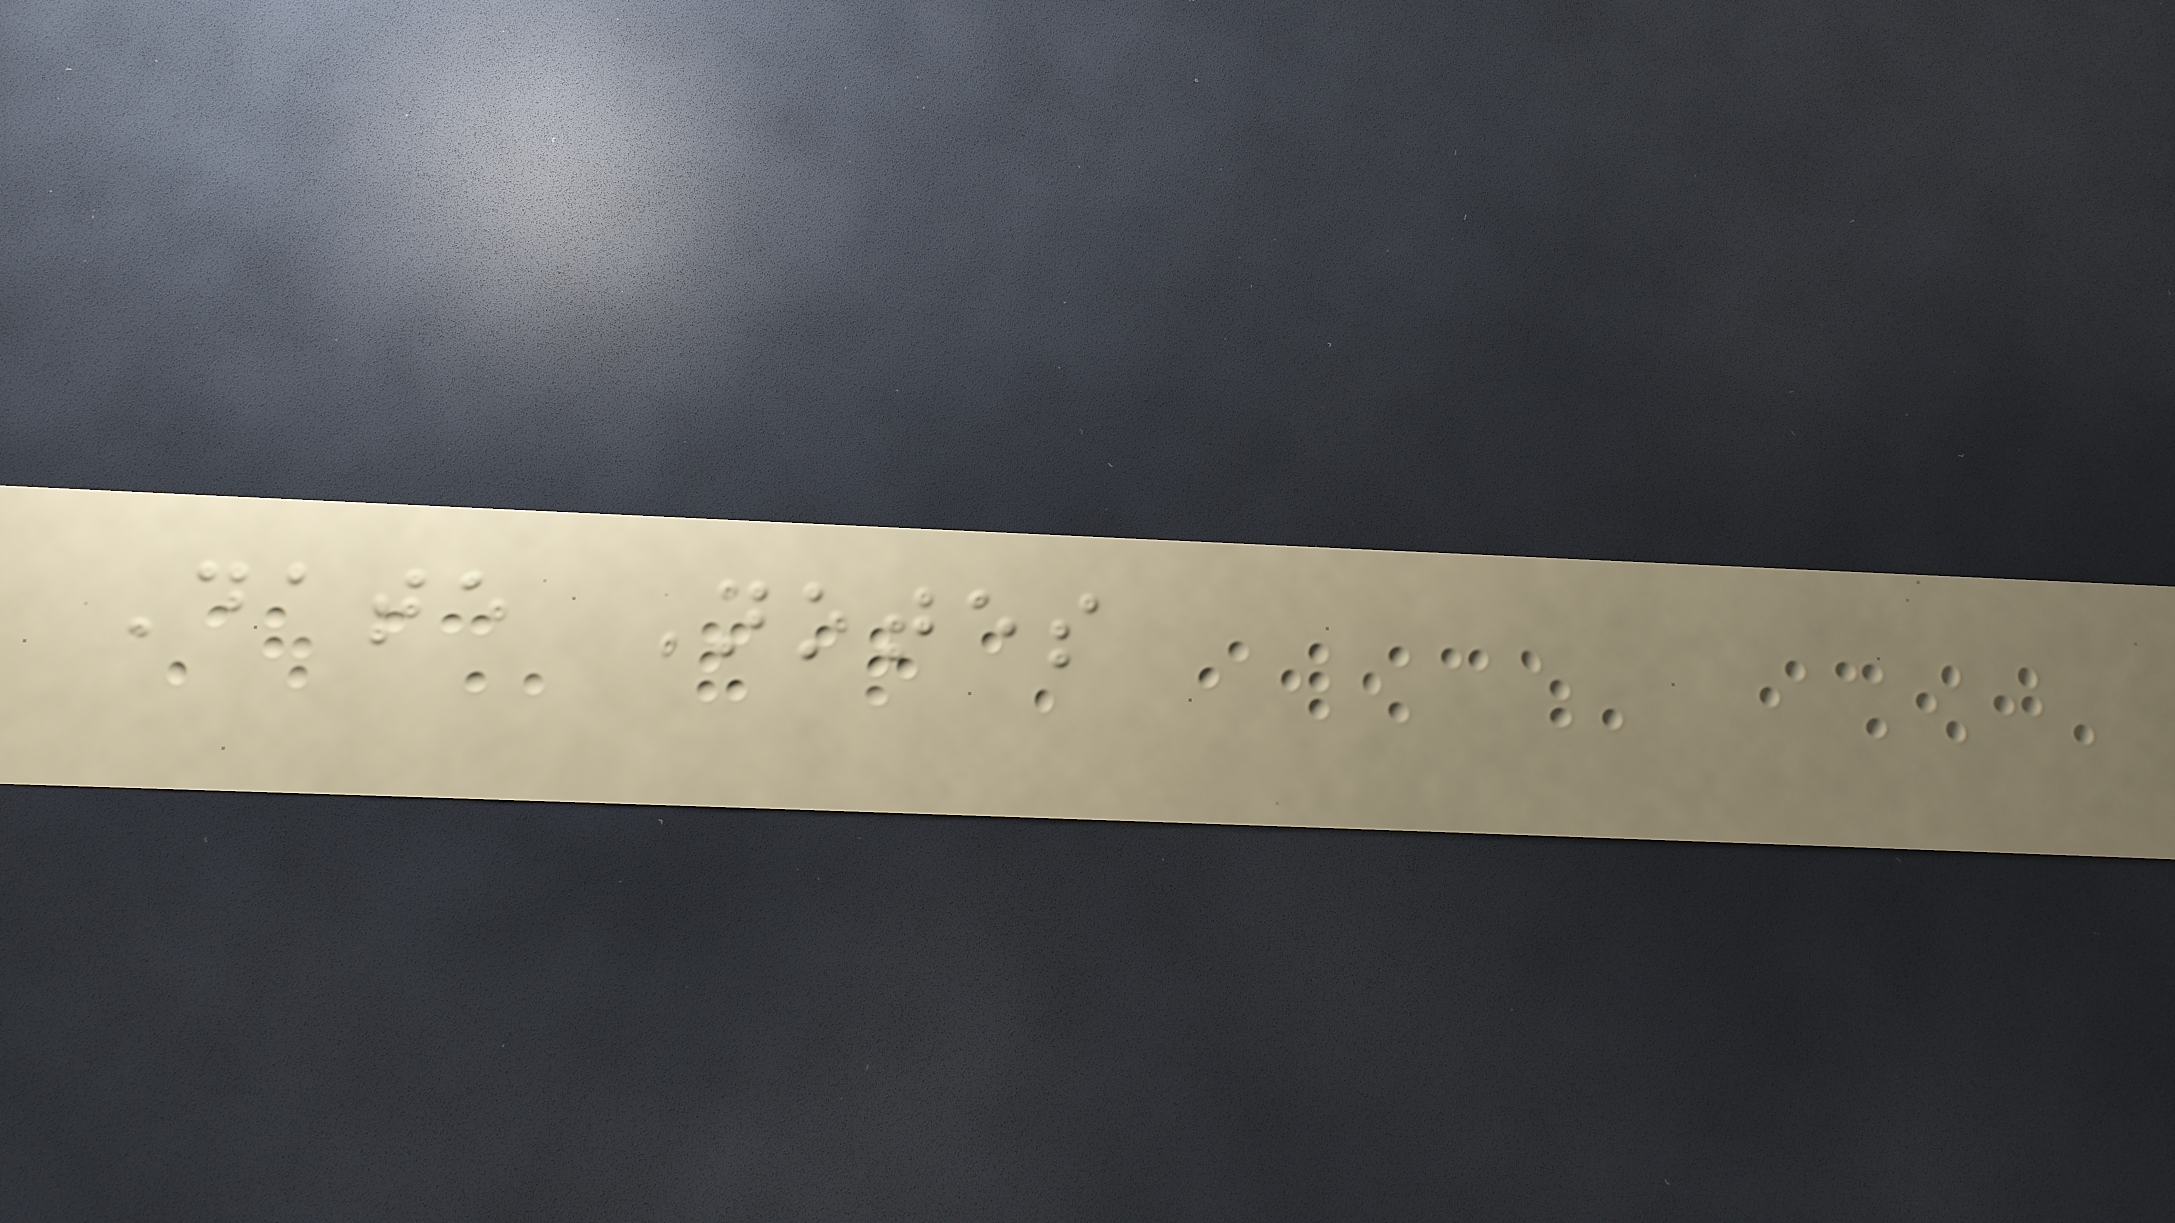Date Notes
